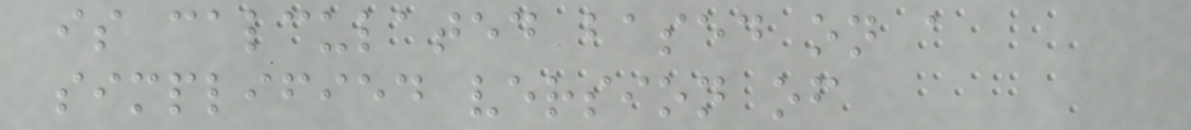is calculated based on a
simplified version of
